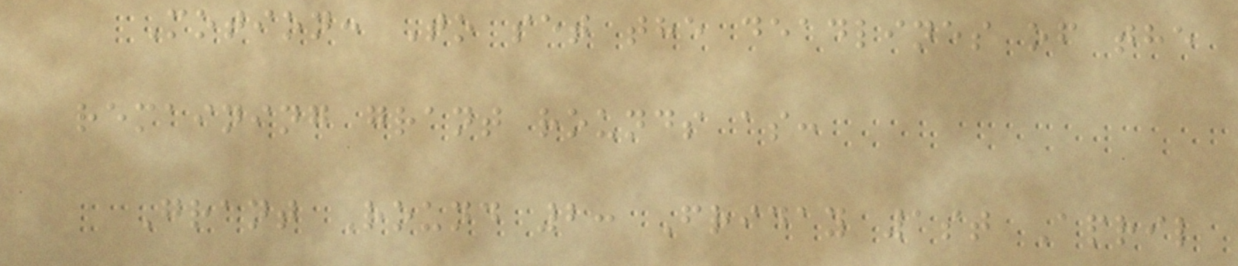Motion: To set the deadlines of the
remaining grant rounds as:
Grant Round 2: Friday 1st April
